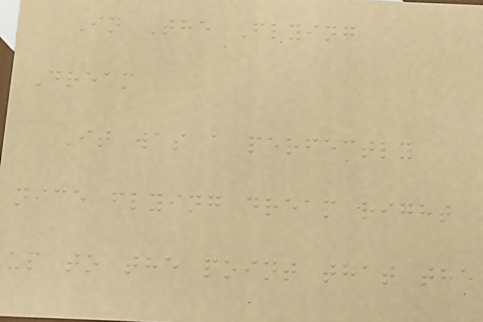In The Flying
Dream
It was a perfectly
nice flying dream right
up to the point that the
